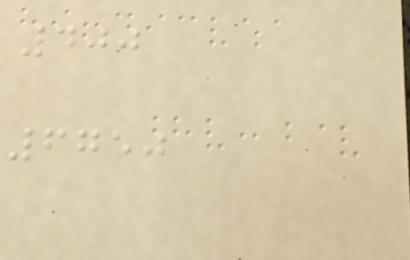400
6750
